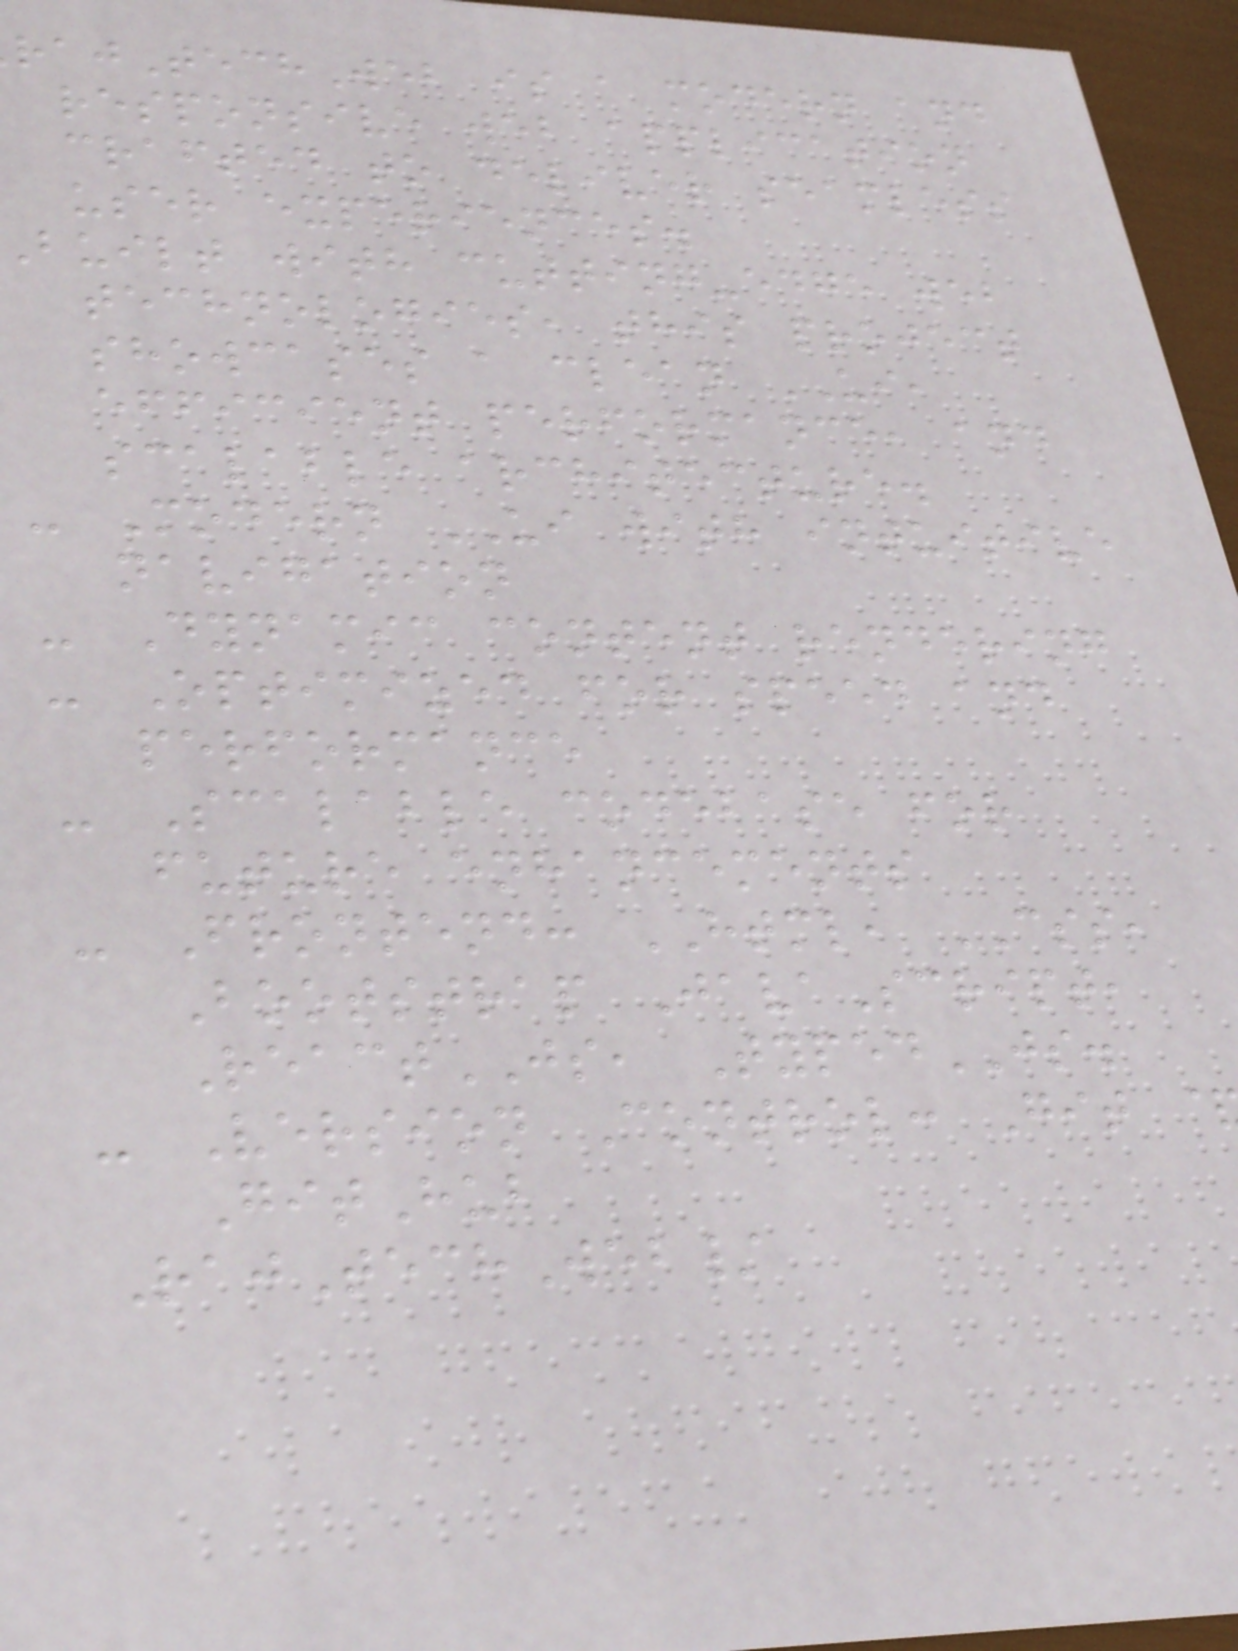ajTechWeb is a modern and
responsive web application
crafted to deliver seamless
user experiences.
built with cutting-edge web
technologies, this project
showcases a clean UI,
efficient performance, and
scalable architecture.
- Modern UI with intuitive
navigation
- Dynamic content rendering
- Optimized for speed and
performance
- Scalable codebase for
future enhancements
- Frontend: HTML, CSS,
Bootstrap JavaScript,
ReactJS, TypedJS.
- Version Control: Git
GitHub
RajTechWeb/
